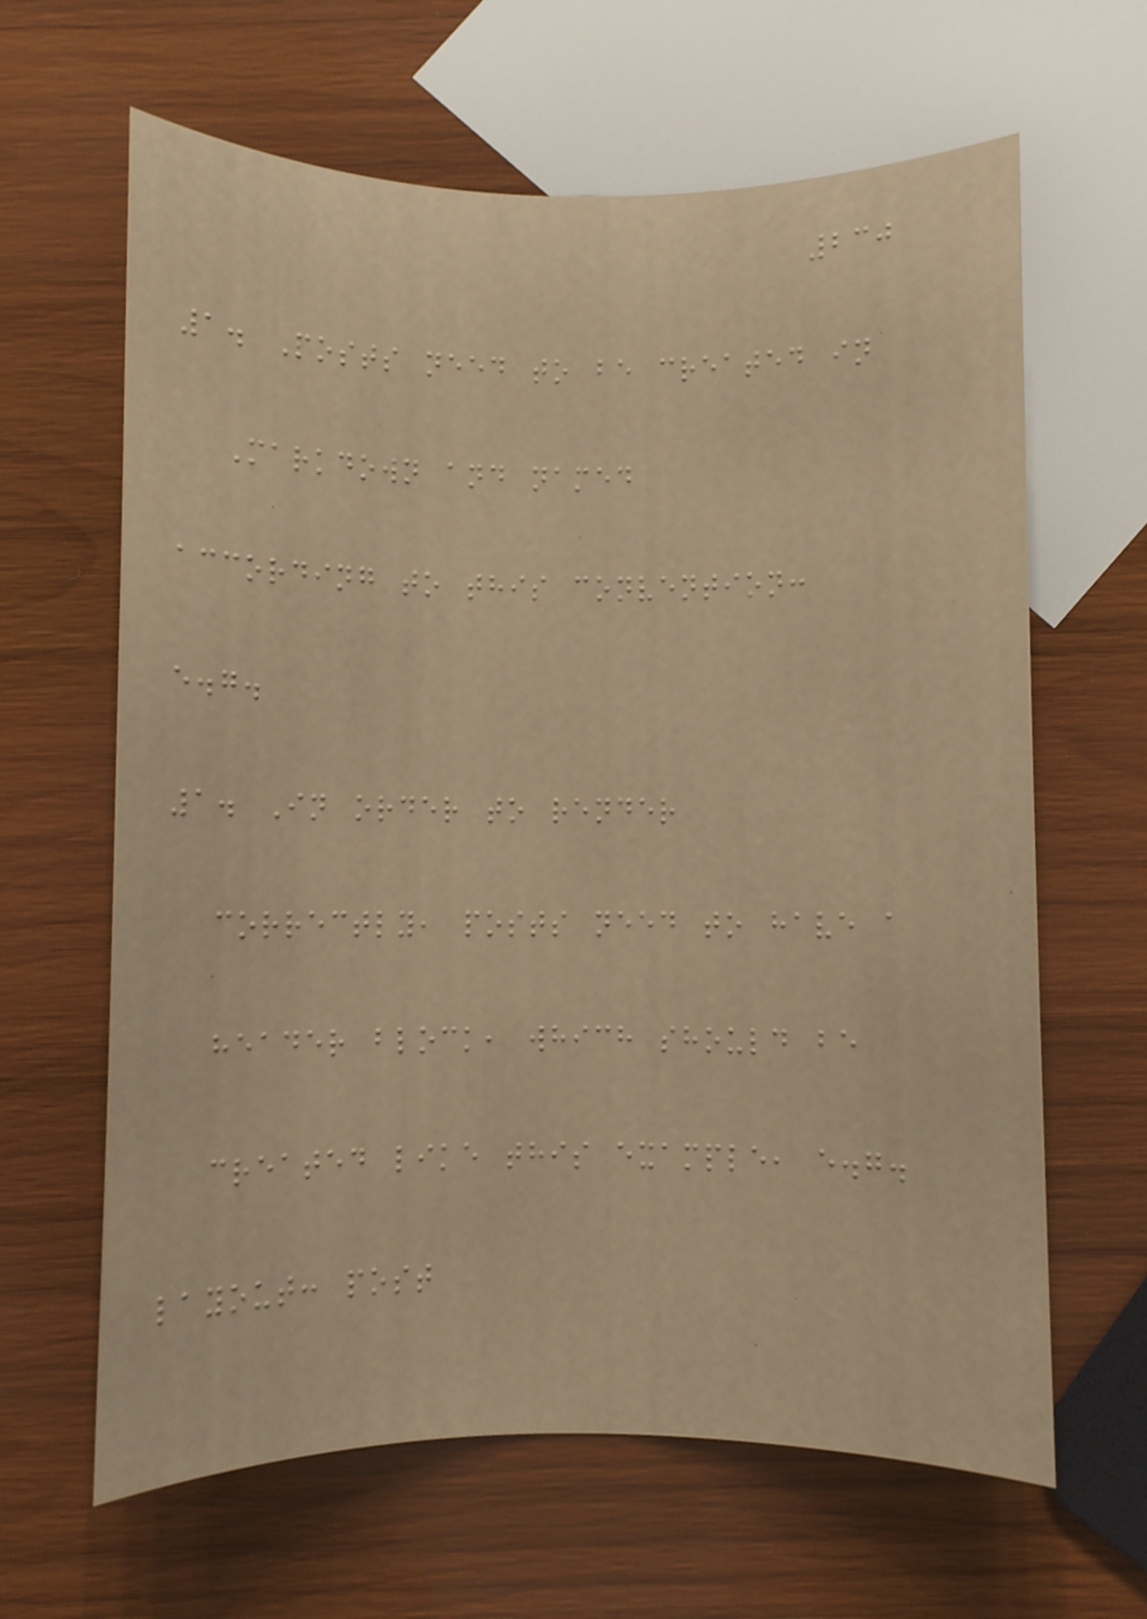230
1. Posts need to be created in
Markdown and named
according to this convention:
e.g.
1. In order to render
correctly, posts need to have a
header block, which should be
created like this example, e.g.
layout: post
